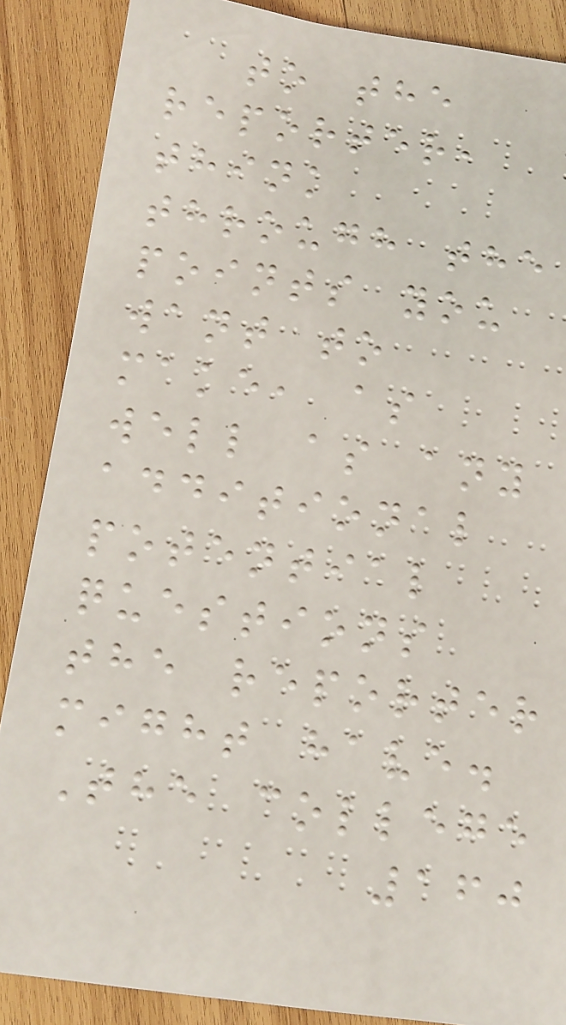to the
reporter,
think
through the
points you
want to
make, as
well as any
additional
potential
questions
the reporter
might have.
The college
160
